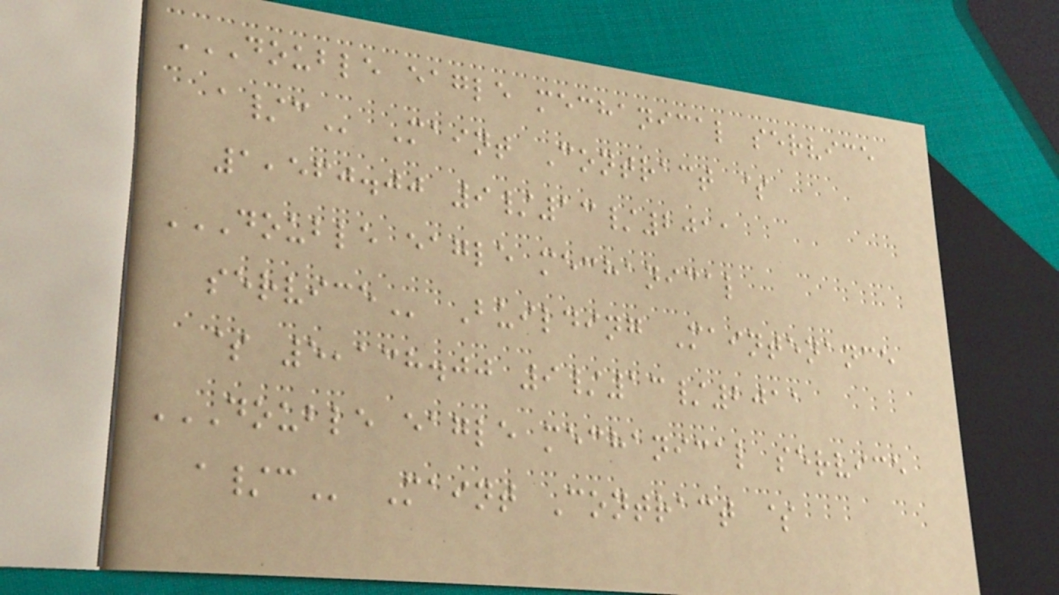DOUBLE EAGLE MECHANICAL SERVICE
A/C Maint Contract $
1,560.00 9/13/2011
DOUBLE EAGLE MECHANICAL
SERVICE Building Maintenance
$ 5,138.00 9/13/2011
DOUBLE EAGLE MECHANICAL SERVICE
A/C Maint Contract $
